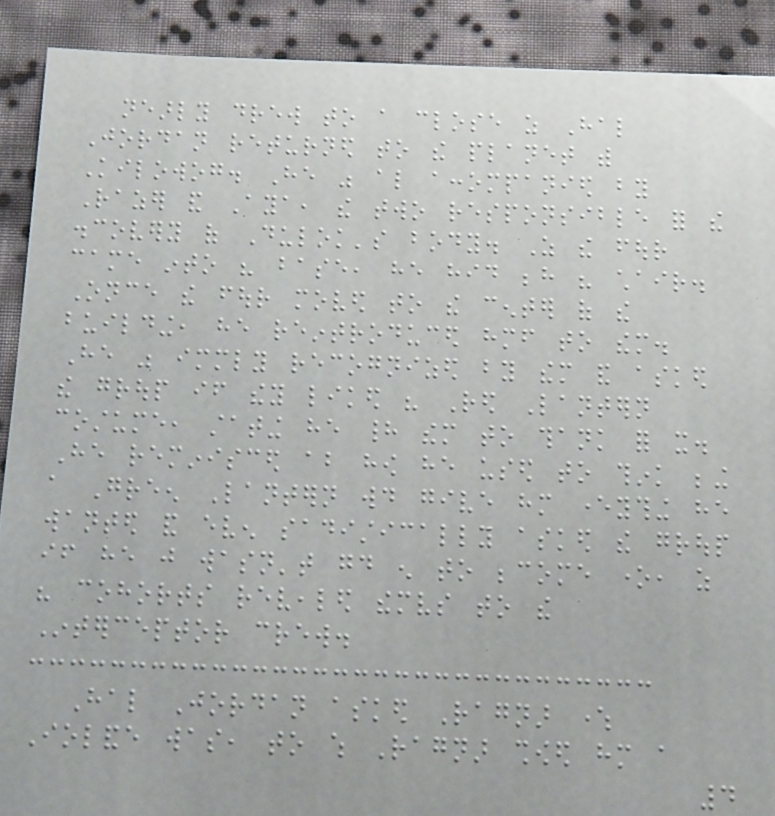nearly drew to a close as Hal
Jordan returned to the planet with
Kilowog. He was also accompanied by
Razer and Aya, the two responsible for the
discovery of Dulok's body. As the four
came into his base, he hid behind his chair.
Once the four moved to the center of the
building, he reintroduced himself to them.
He was immediately recognized by them and asked
the group if they liked his Red Lantern
costume, stating he had them to thank for it.
He reminisced about how he used to think being
a Green Lantern would give him everything he
wanted and even sadistically asked the group
if he just wasn't good enough to become one, as
his cohorts revealed themselves to the
Interceptor crew.
Hal Jordan asked Ragnar where
Iolande was, to which Ragnar showed him a
4
